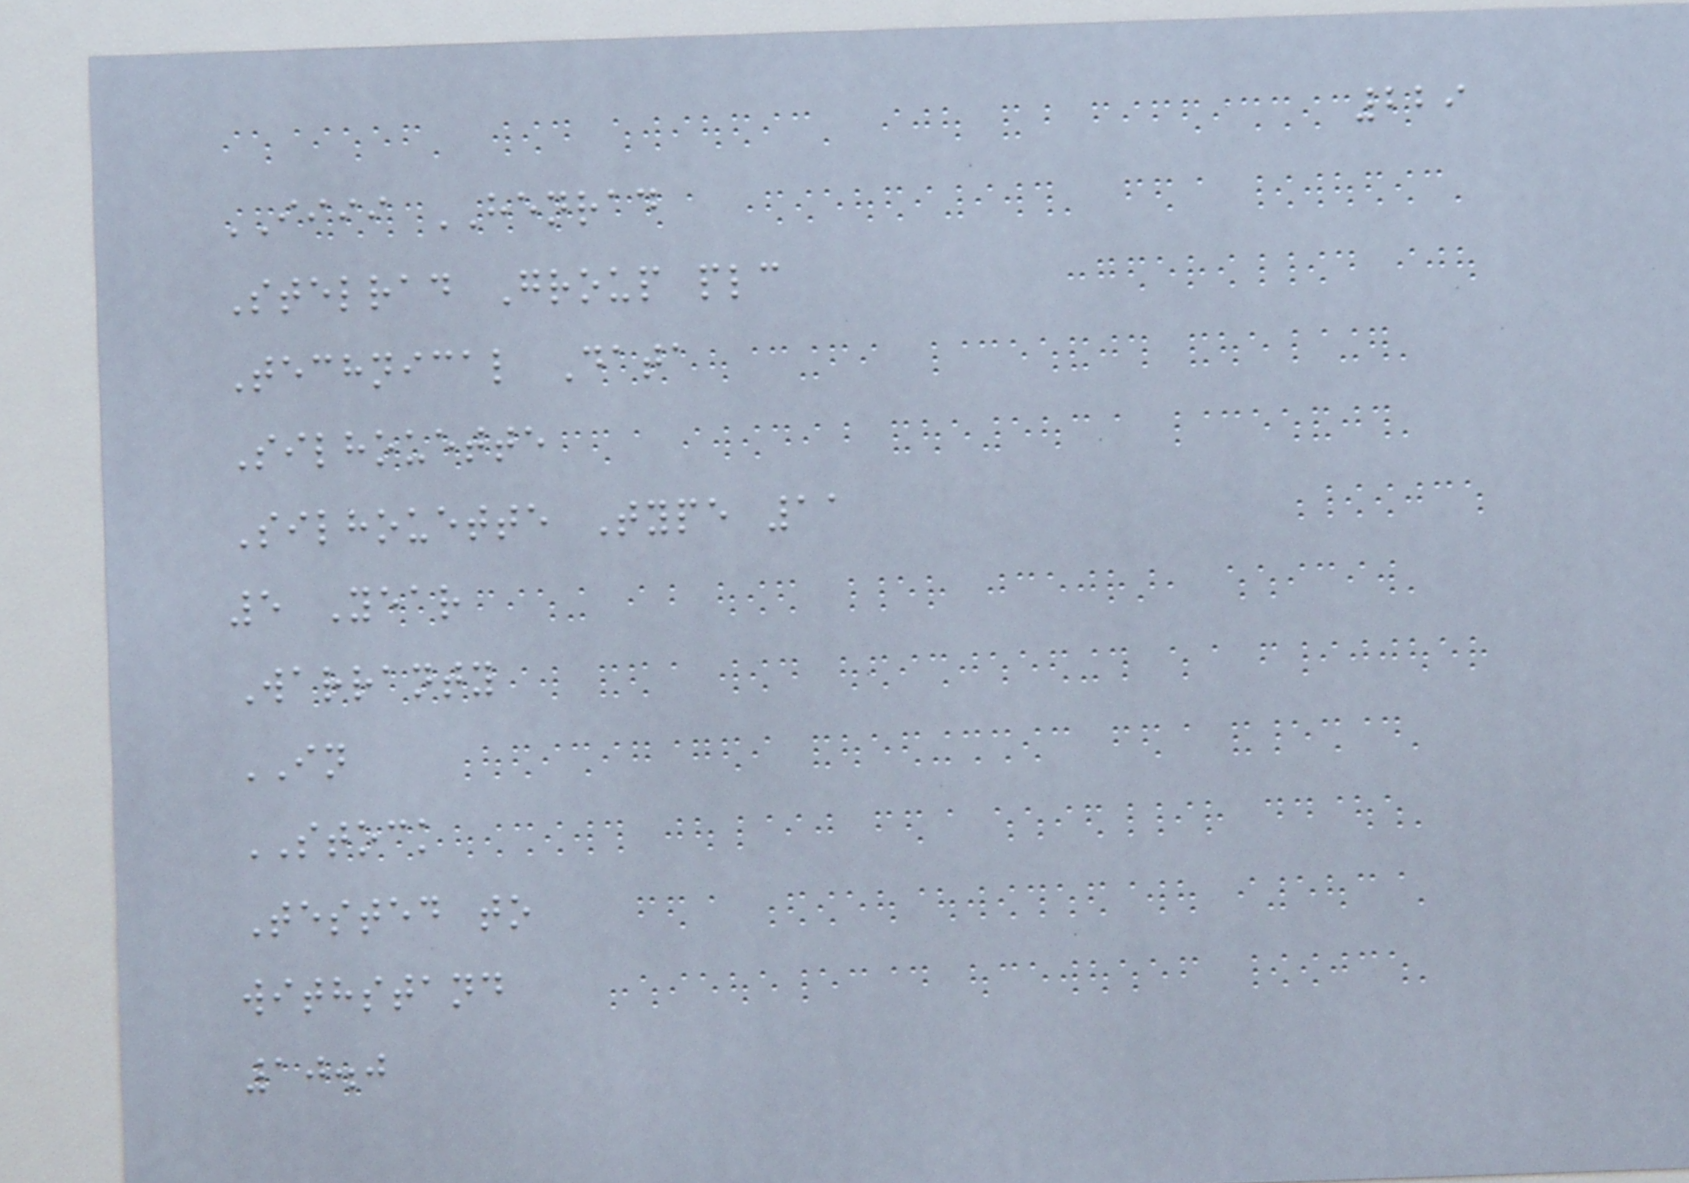229
IIII HENRAD
Stelrad Group plc
Technical Data
Silhouette
Silhouette Type 11
5 Year
Warranty
IN
STOCK
Tested to
withstand
10.0
